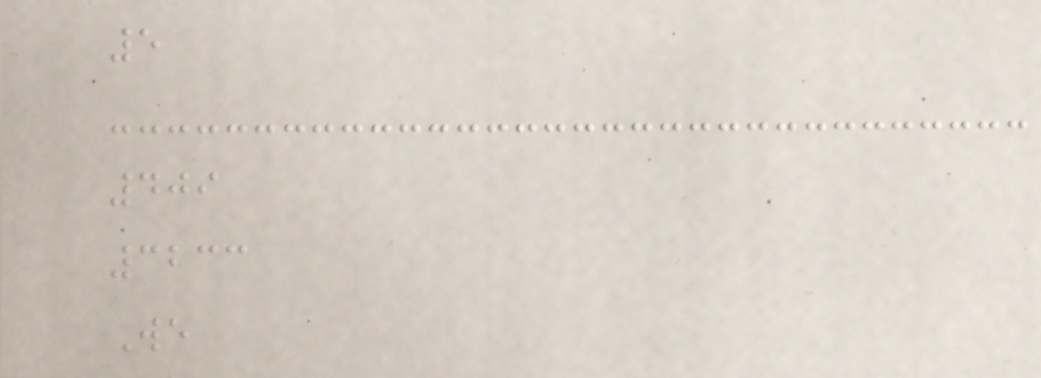5
409
3233
We
